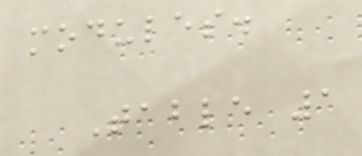modules.
Table 1
